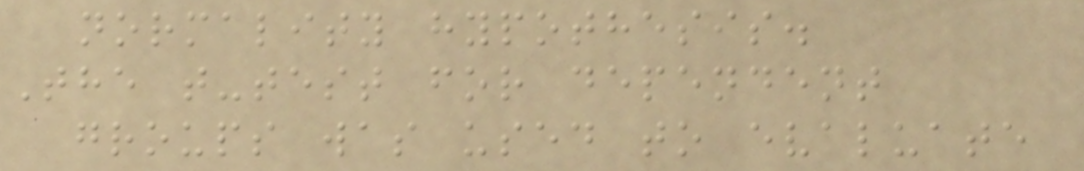normality hypothesis.
The t-test for dependent
groups was used to evaluate
